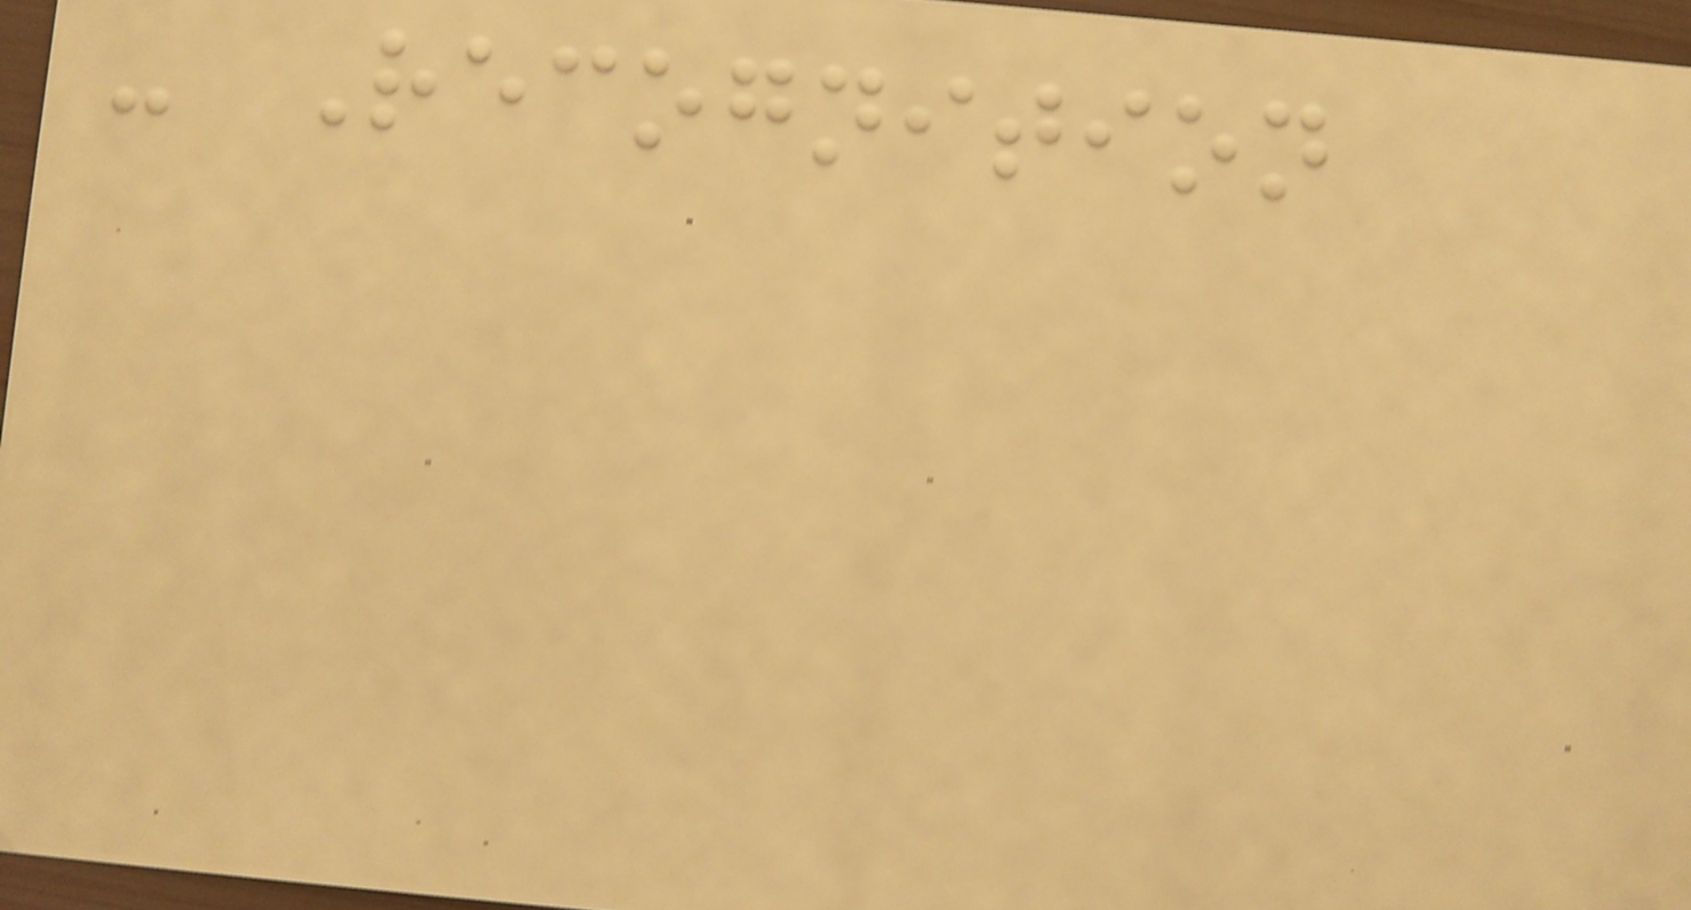- Recognition
